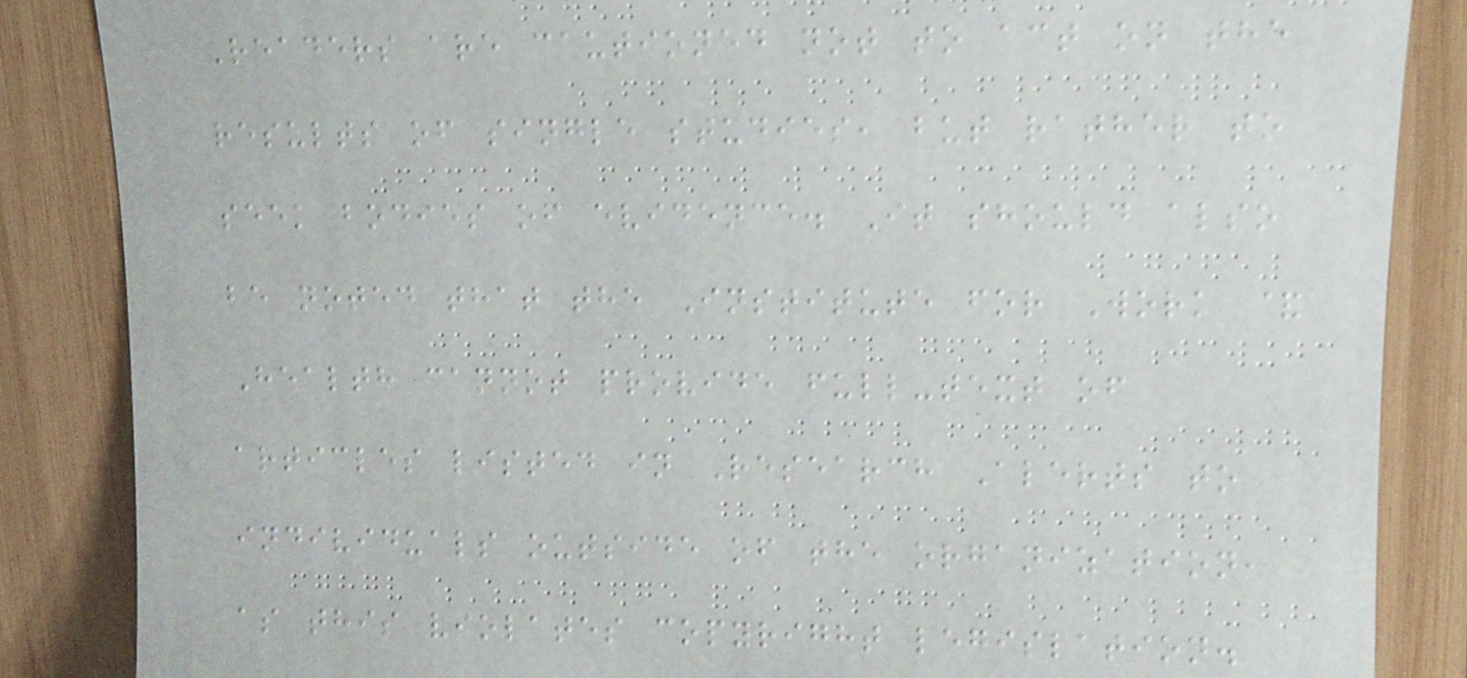Readers are cautioned not to act on the
results of single studies, but rather to
seek bodies of evidence. It should also
be noted that the Institute for Work &
Health cannot provide full-text of
articles listed in Research Alerts to
individuals outside of the organization,
as this violates copyright legislation.
